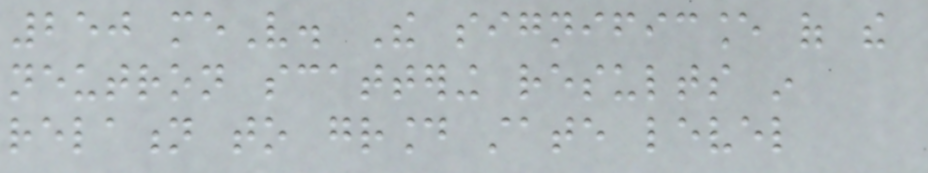250 meV. The significance of the
neutron scattering results in
relation to ground state level
